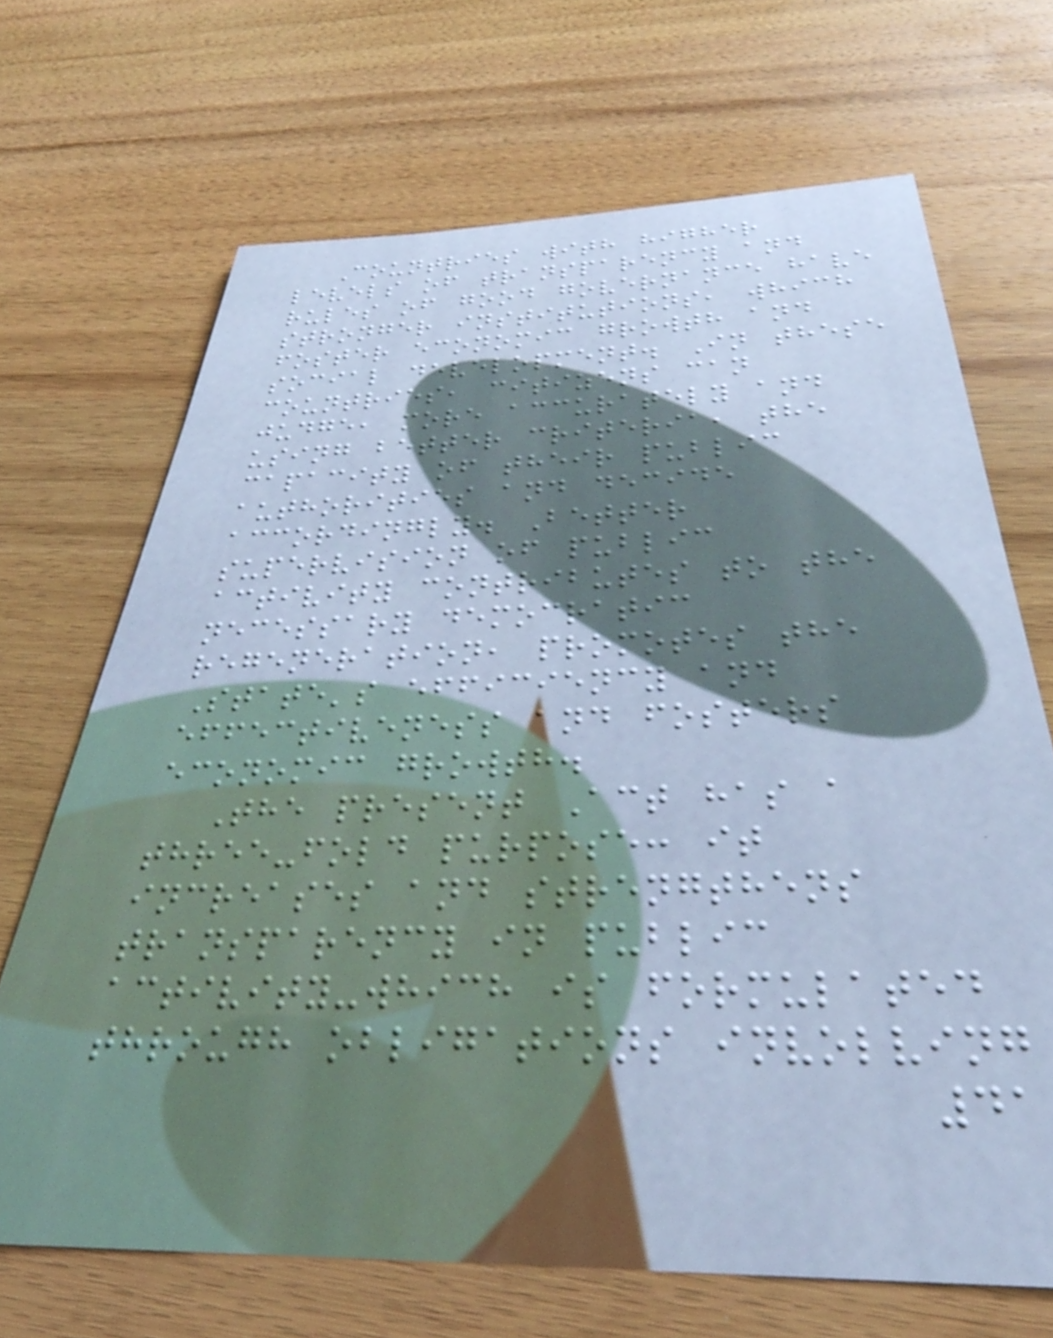Countries with higher
levels of transparency and
rules of good governance have
stronger institutions, which
foster economic growth and
social development. In these
countries, citizens can
judge, more accurately and
using better criteria, the
capacity of their public
authorities and decide
accordingly. Better
supervision of public
activity contributes to the
necessary democratic
regeneration, promotes the
State's efficiency and
effectiveness and fosters
economic growth.
The present Act has a
three-fold purpose: it
increases and strengthens
transparency in public
activity-which is formulated
through obligations involving
41
